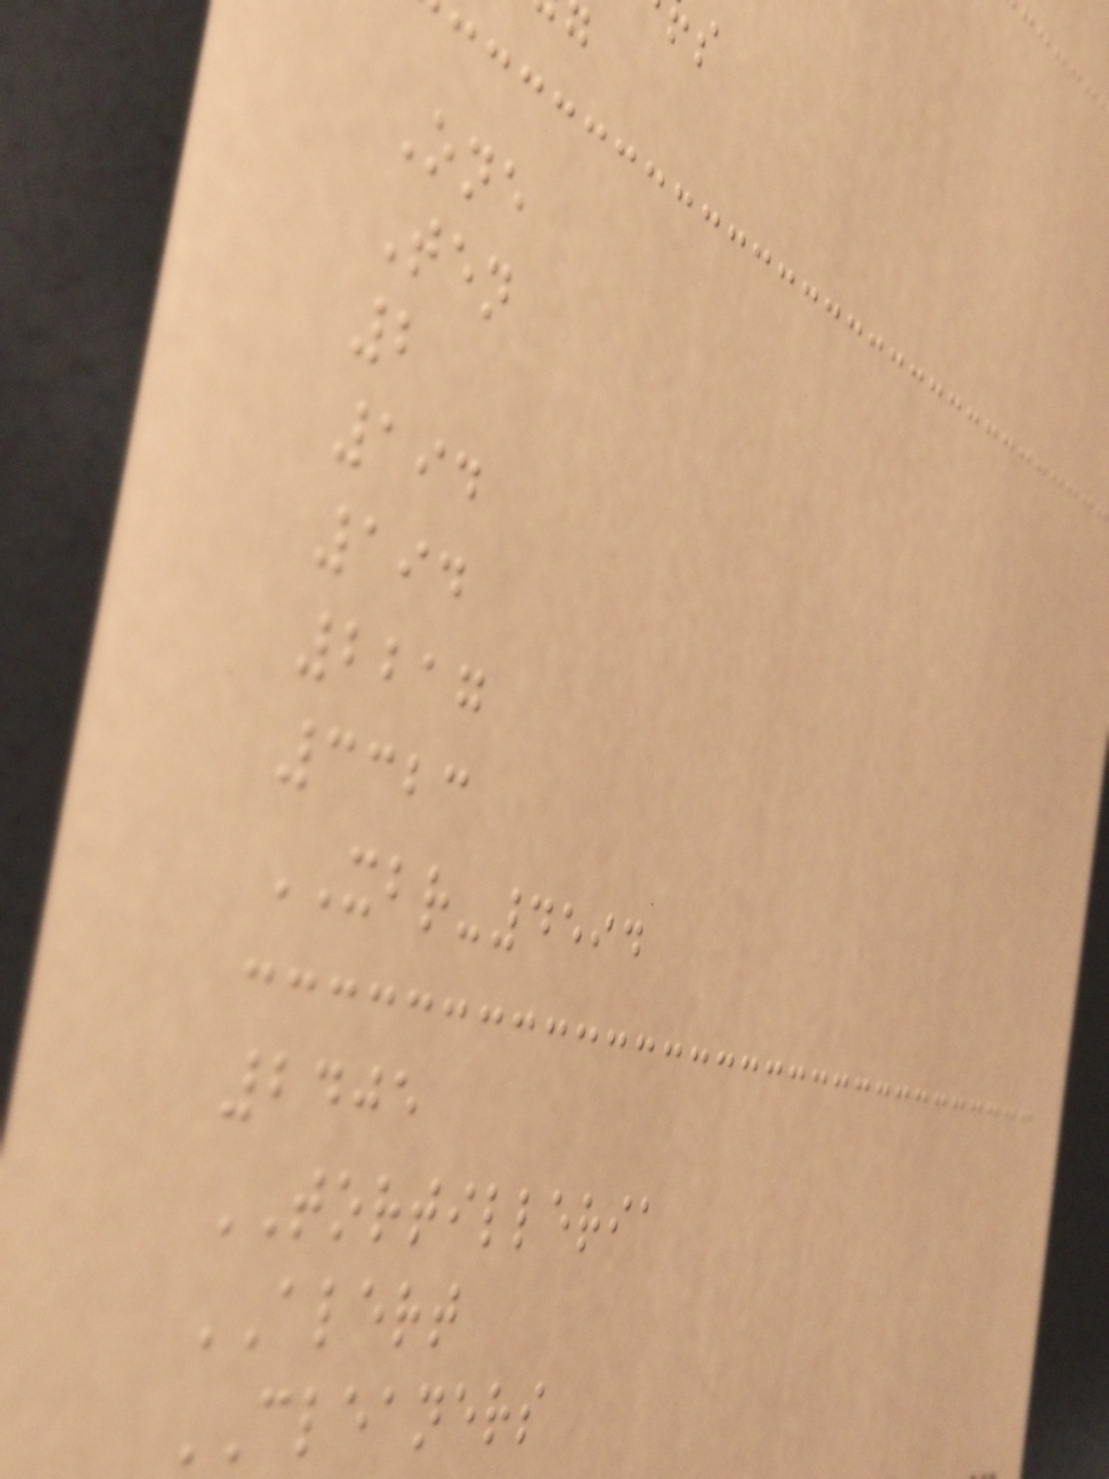One
Ten
2
194
194
2217
3323
XBR-4594
2405
TORTILLERIA
ALERT
CLEANERS
